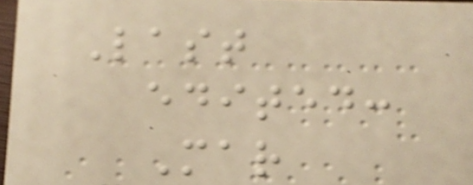Last
edited:
Mar
